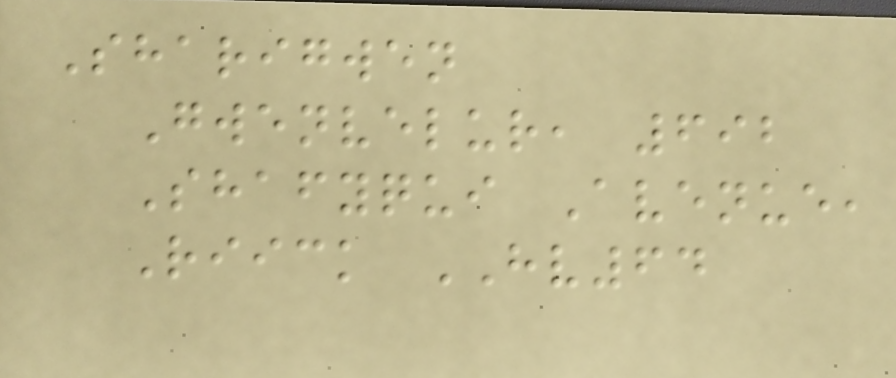Sharigwen
Gwenvelur, 692
Shafyqui Avenue,
Riick HV64
